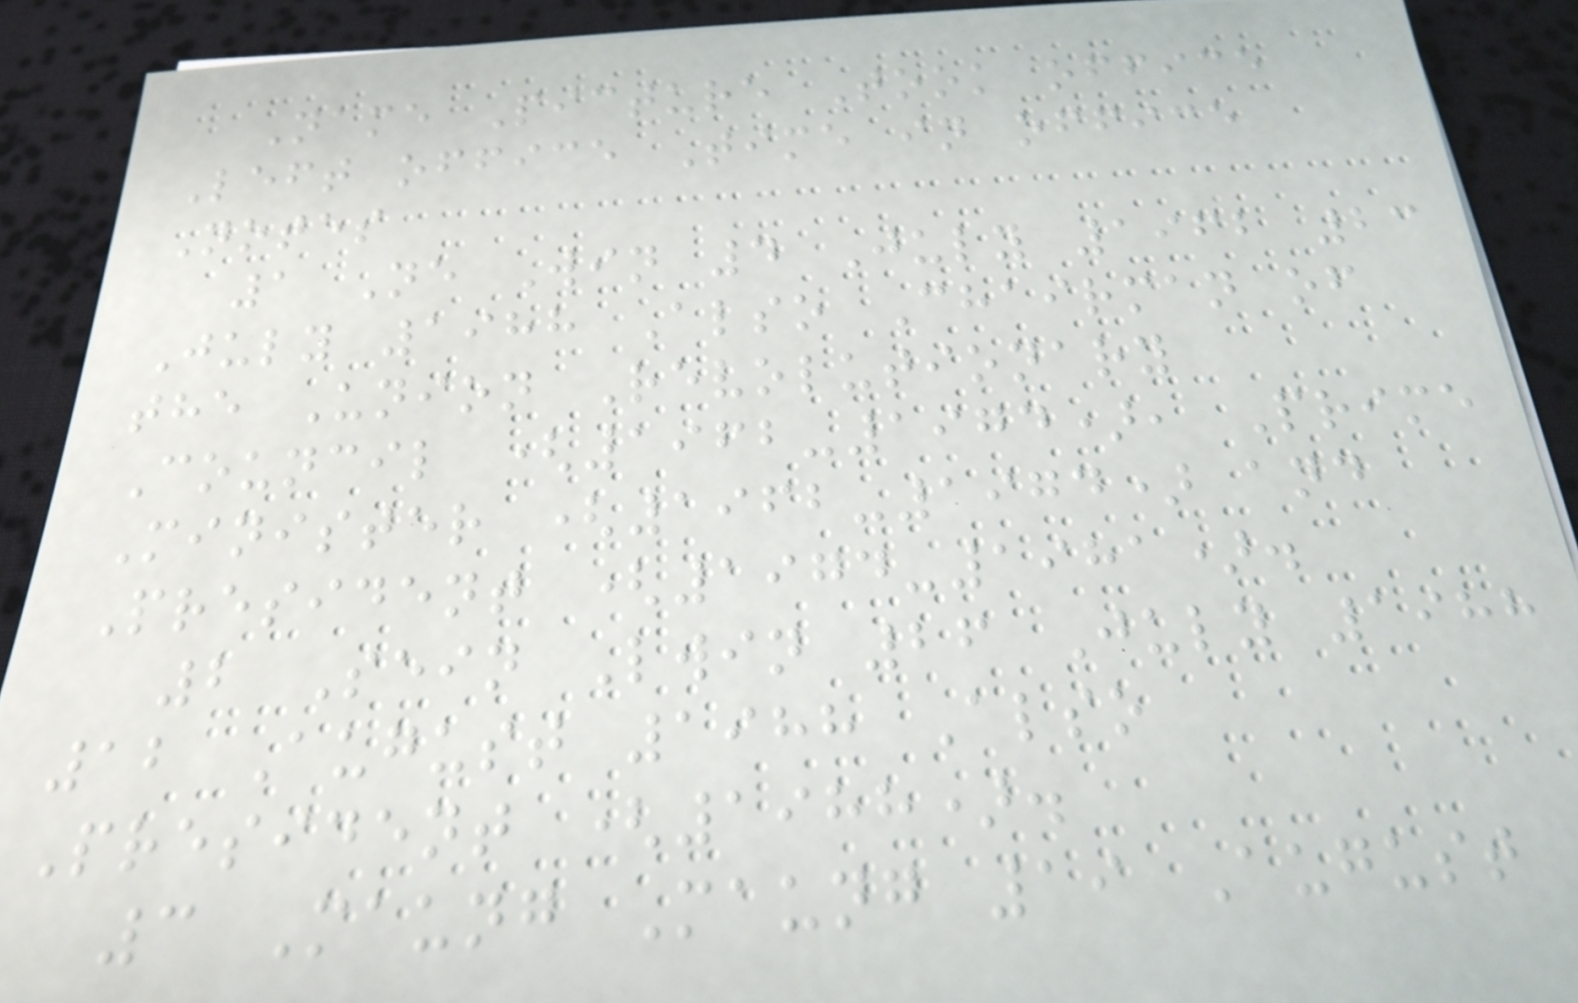Name Picture Took office
Left office Time in office
Notes
1 Ne Win 4 July 1962 23
July 1988 Also Chairman of
the Union Revolutionary
Council (1962-1974), Prime
Minister (1962-1974) and
President (1974-1981).
2 Sein Lwin 26 July 1988
12 August 1988 Also
President (1988).
3 Maung Maung 19 August
